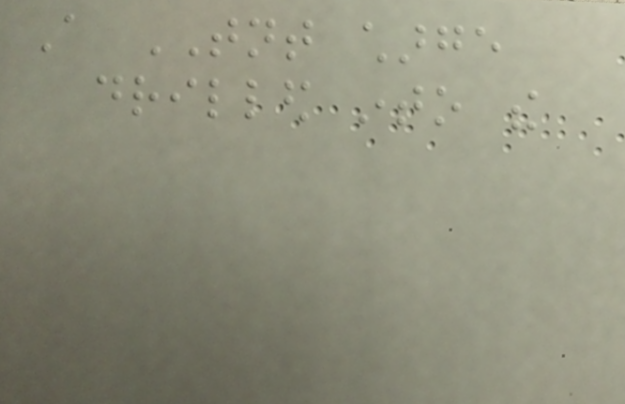A TNT charge
drilled into the
